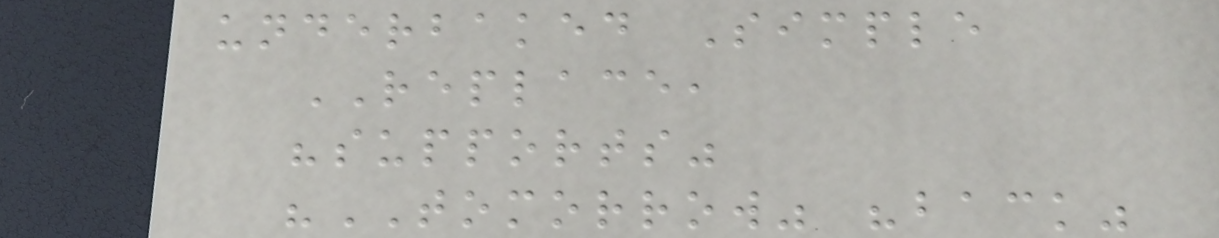underbaked Simple
REPLACE,
"supports"
"TOMORROW" "back"
